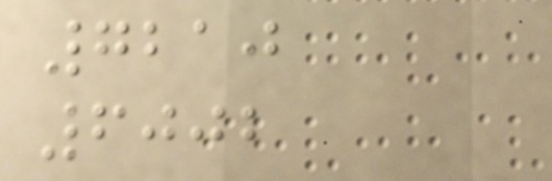7210
6002
